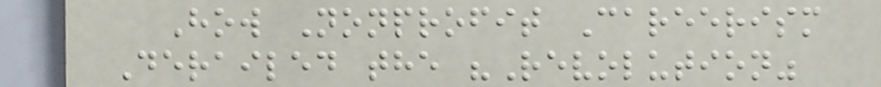How Nonprofit Careerism
Derailed the "Revolution"
